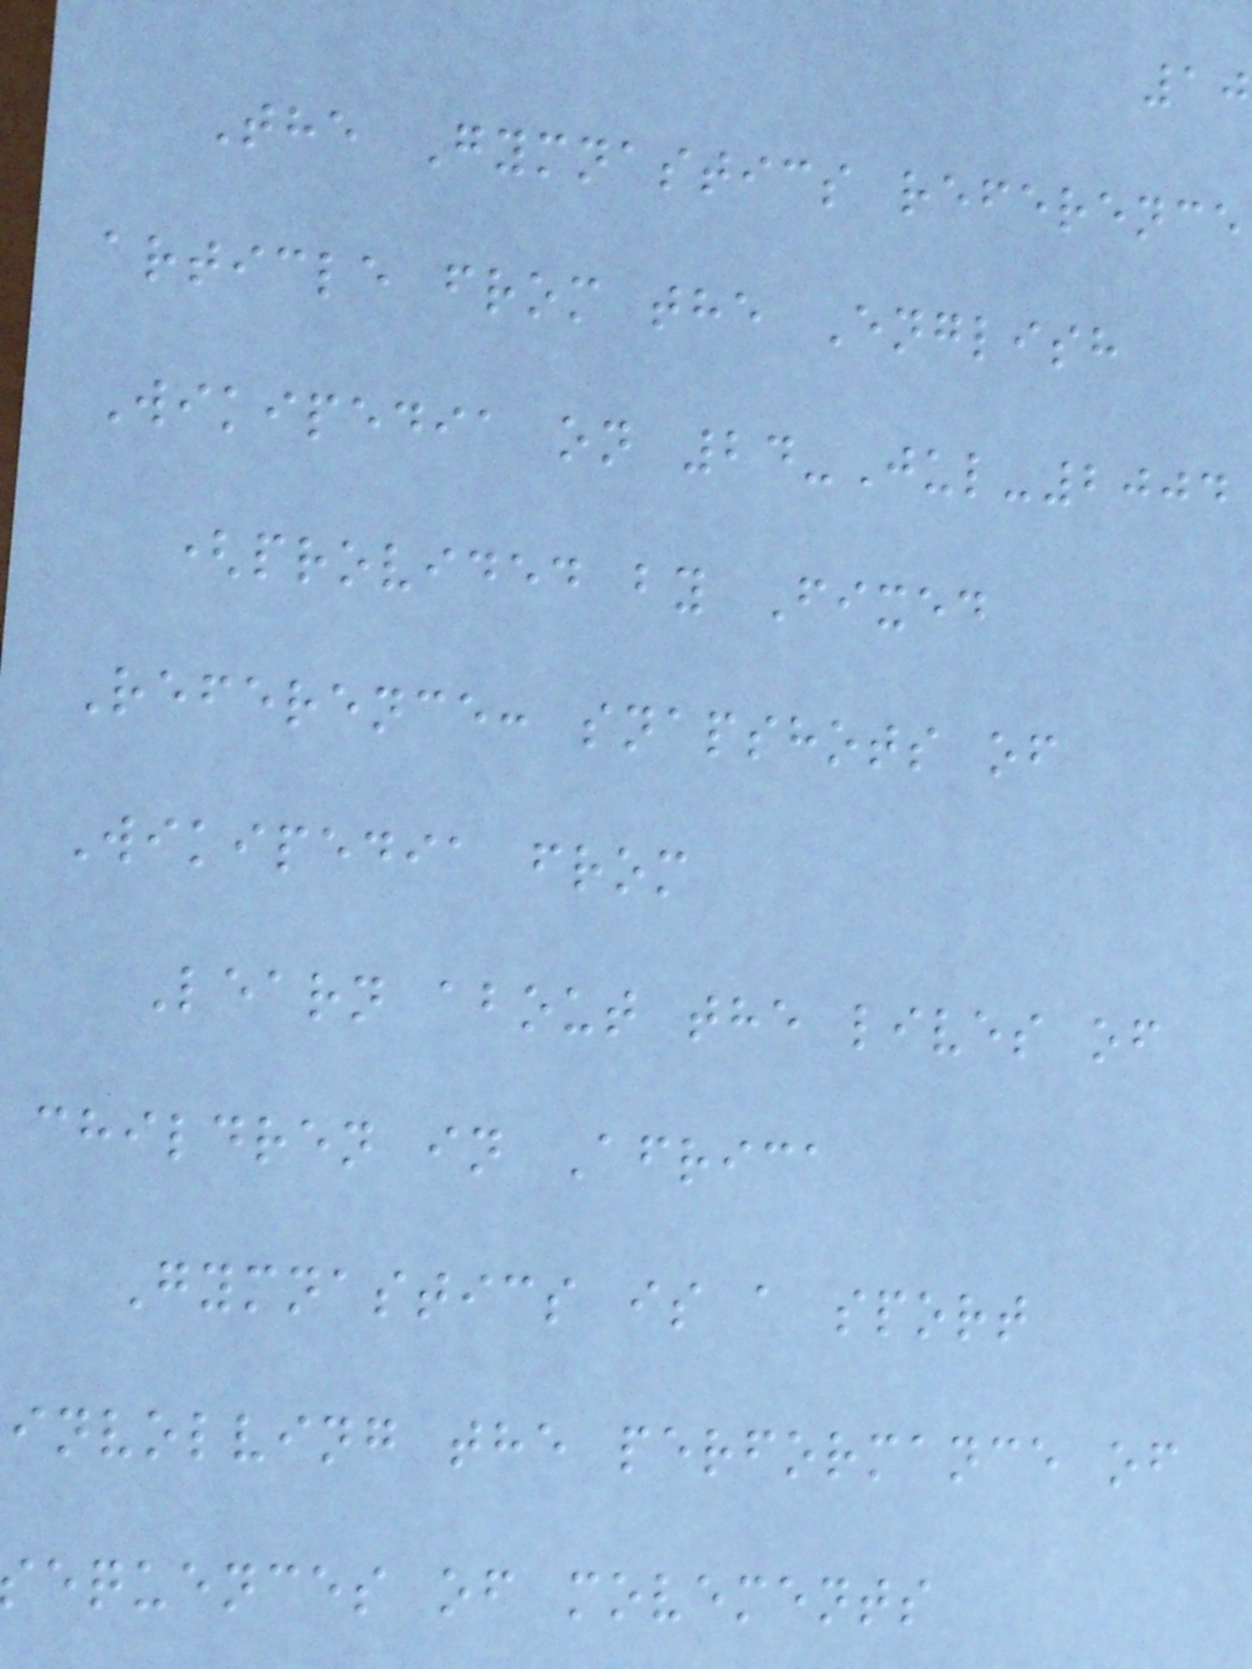The Gymnastics reference
article from the English
Wikipedia on 24-Jul-2004
(provided by Fixed
Reference: snapshots of
Wikipedia from
Learn about the lives of
children in Africa
Gymnastics is a sport
involving the performance of
equences of movements
